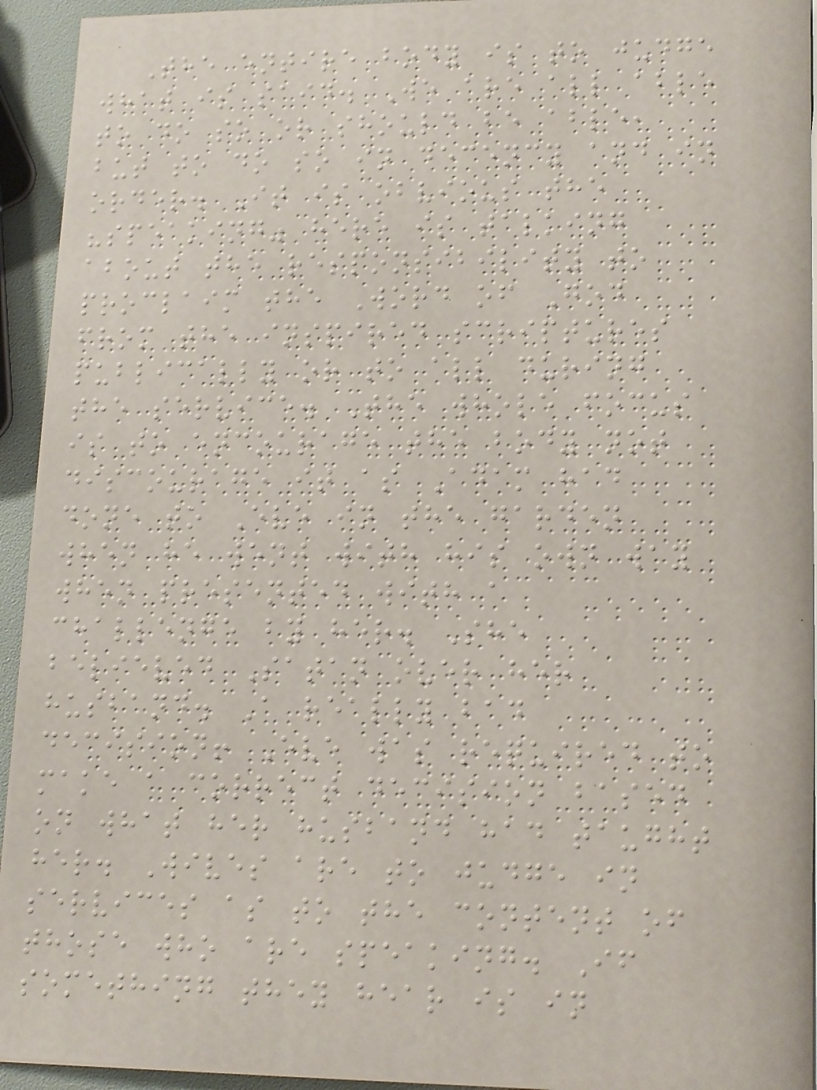The entire body is to judge
what is said. We are all able
to do so or should be able,
but to do so in decency and in
order. It is obvious the
"speaking" here is talking
about the responsibility to
proclaim the Word of God
from the inspired scriptures
publically or to all during
the service. The whole focus
is to encourage the body not
discourage it as Adam had
done to Eve in the garden
when he went with his own way
when presented with a
challenge by her. She
believed Satan over her
husband. A really bad
decision! Eve was required to
make a correct decision based
on what her husband had taught
her. Wives are to judge in
services as to the content of
those who are speaking. If
something they hear is in
